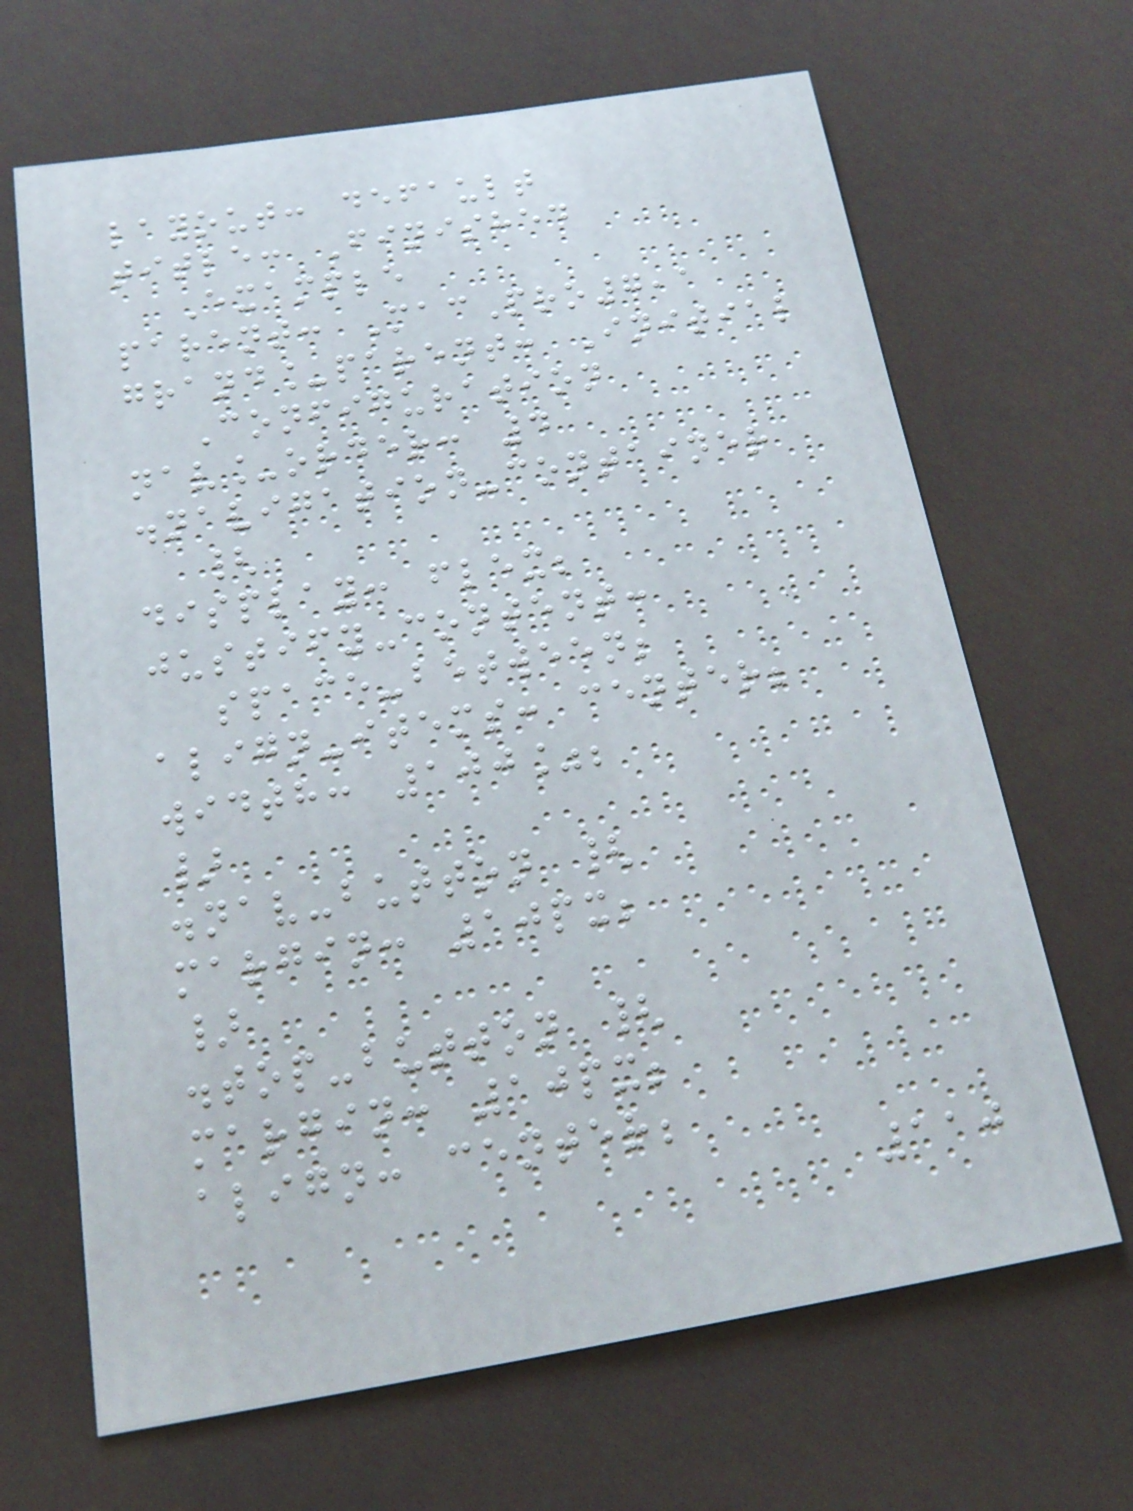layout: default
title: Finished
Example
parent: MacPro7,1
grand_parent: Initial
Configuration
nav_order: 4
.navigation-container
{
display: flex;
justify-content:
space-between;
align-items: center;
width: 100%;
}
.nav-button {
margin: 10px;
}
.top-button {
margin: 10px;
align: center;
110
